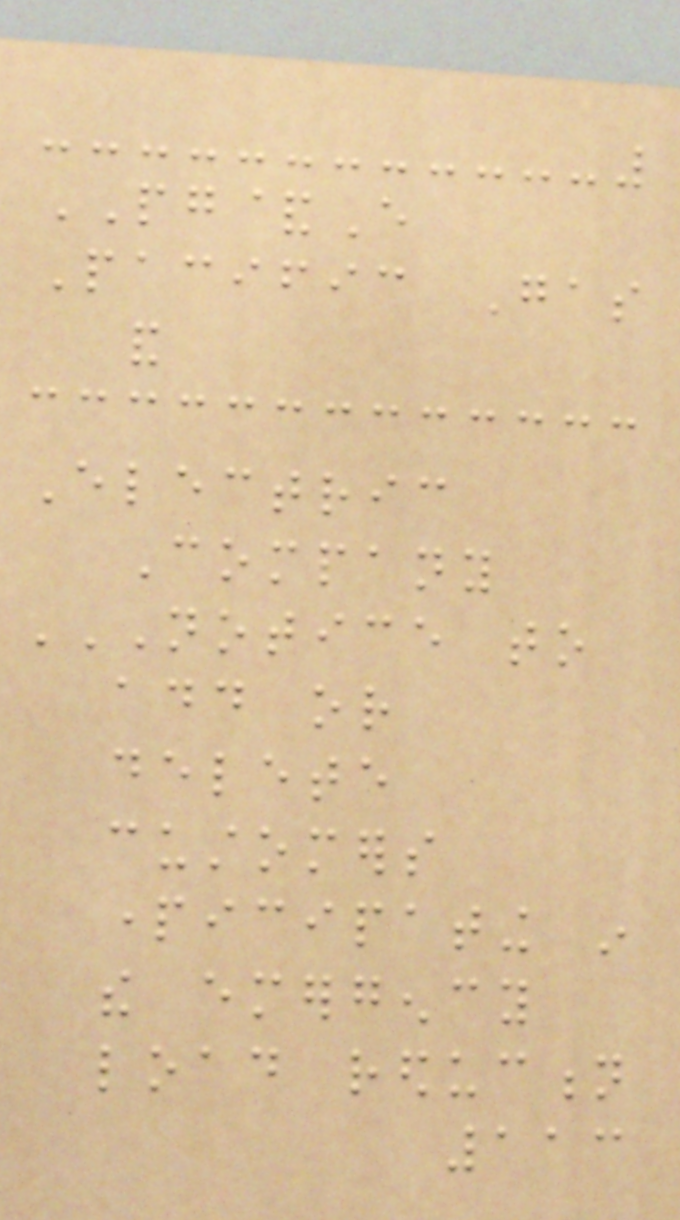PG&E
Pacific Gas
and
Electric
Company
NOTICE TO
ADD OR
DELETE
CUSTOMERS
PARTICIPATING IN
THE EMERGENCY
LOAD REDUCTION
113
